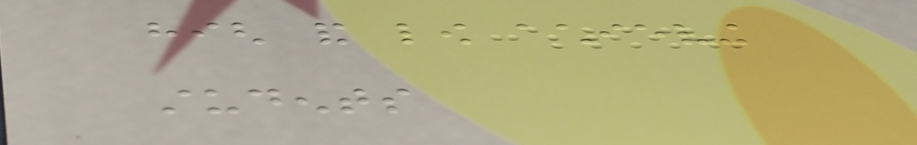high and low achieving
students
